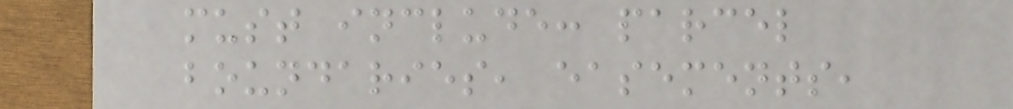must include: parcel
boundaries, easements,
